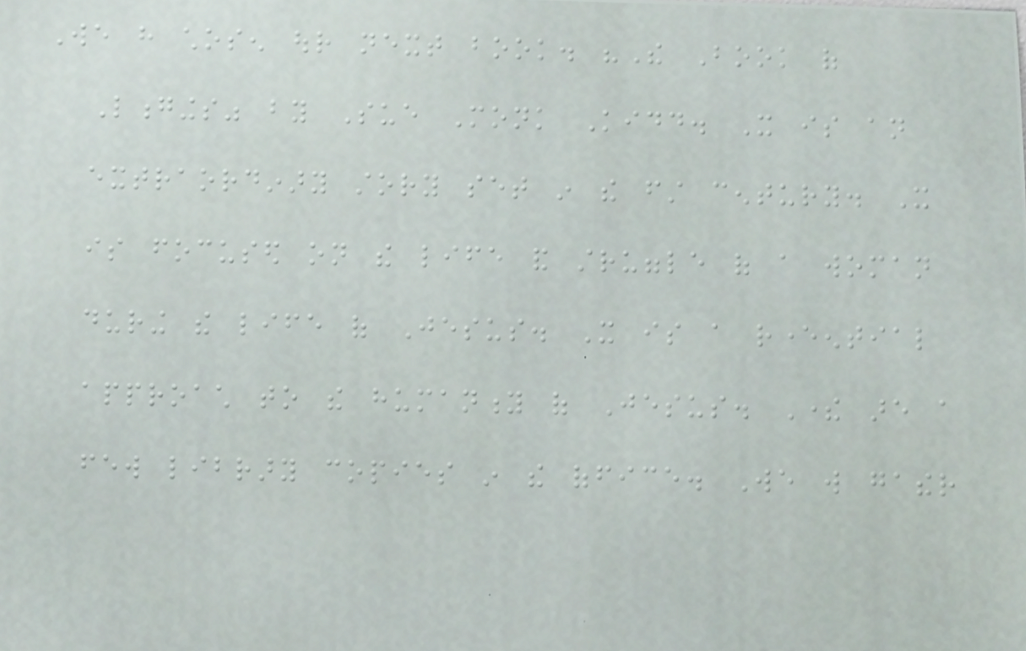We have chosen our next book. "The Book of
Longings" by Sue Monk Kidd. It is an
extraordinary story set in the first century. It
is focused on the life and struggle of a woman
during the life of Jesus. It is a reverential
approach to the humanity of Jesus. There are a
few library copies in the office. We will gather
